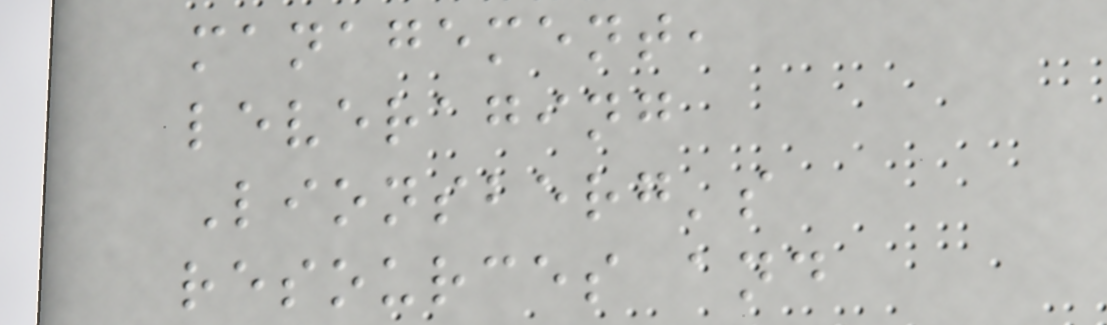management,
leveraging
Lionsberg's
resources and
